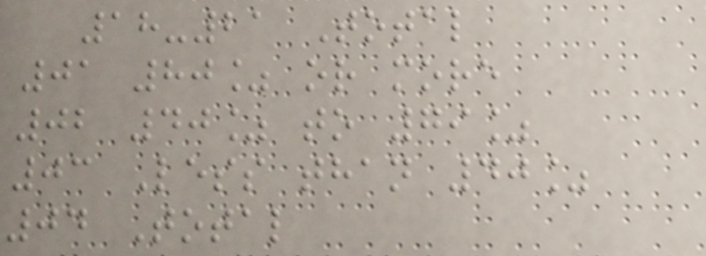18-21 Total
01 80% or more
02 40% to 79%
03 Less than 40%
04 Total
